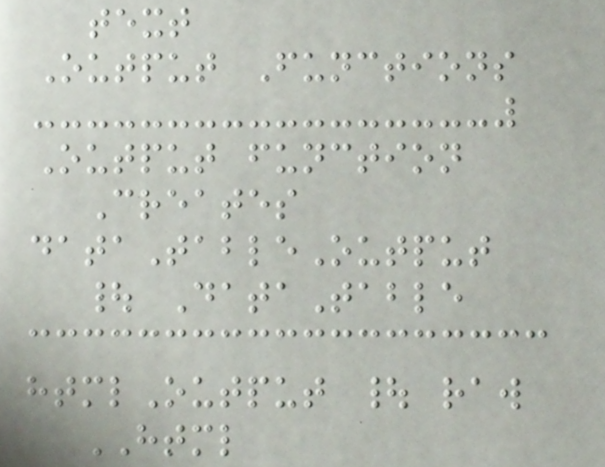text
Output Functions
Output function
Creates
dataTableOutput
| DataTable
htmlOutput | raw
HTML
